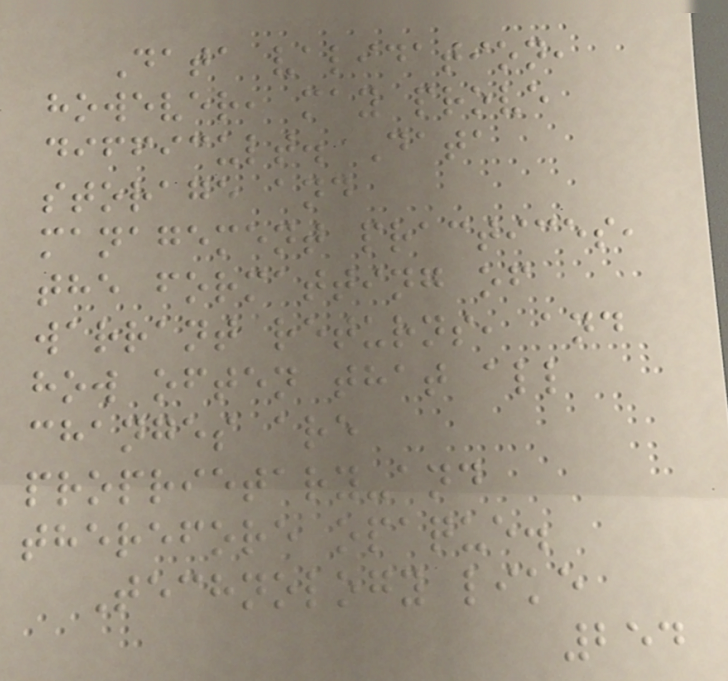Data validation,
however, may prove
difficult. Data
storage and
management practices,
the formatting of
warrant returns, and
how often that all
changes are
proprietary-and
therefore opaque.
Technology like
254
